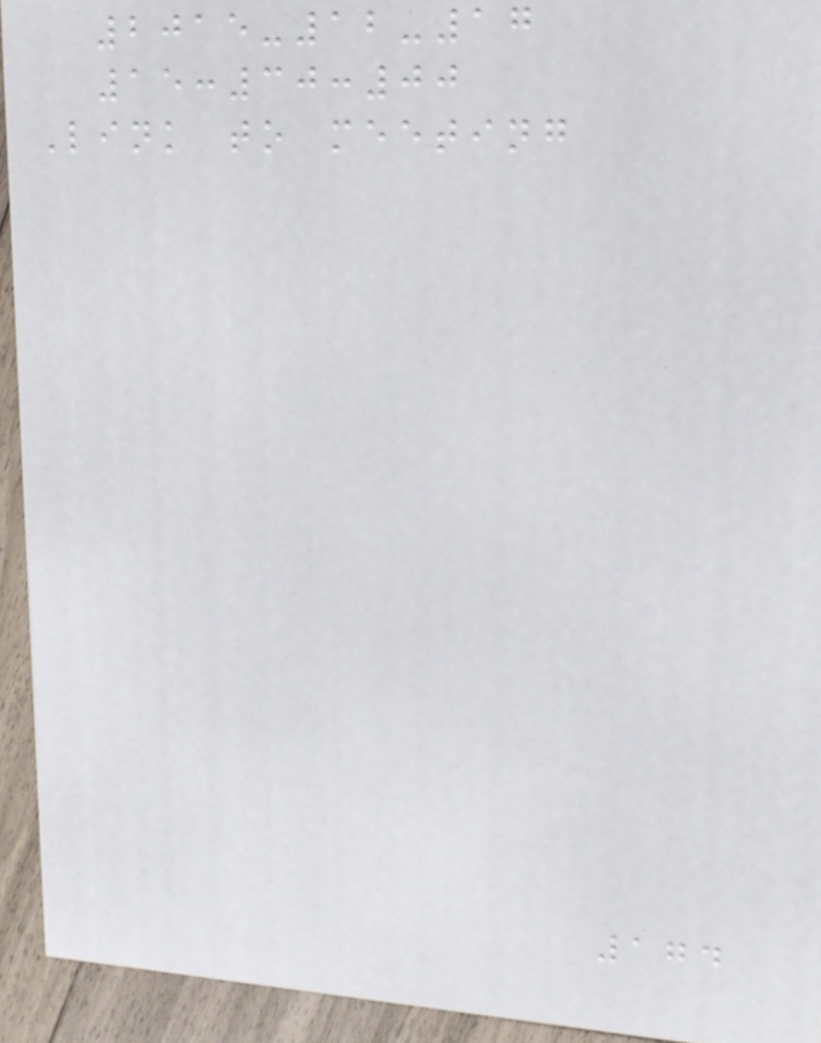2015-12-17
15:30:00
Link to meeting
174
